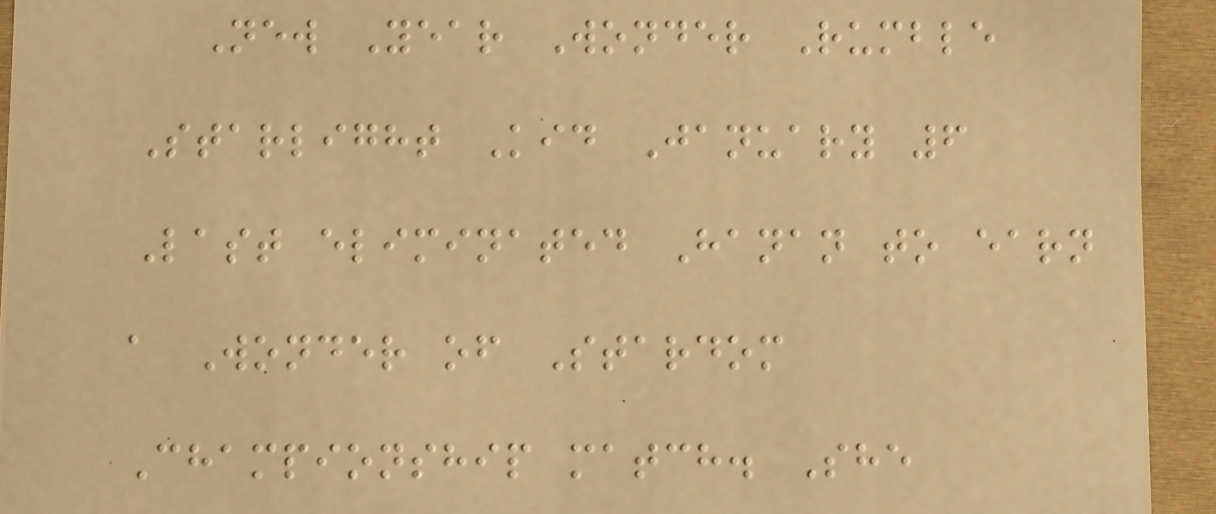New Year Wonder Rumble
Starlight Kid January 6
Last eliminated Hanan to earn
a Wonder of Stardom
Championship match. She
